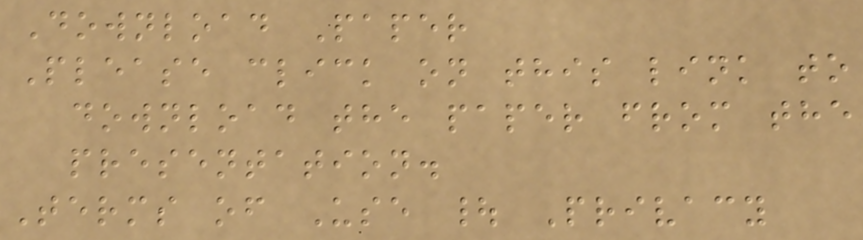Download Paper
Please click on this link to
download the paper from the
presentation.
Terms of Use | Privacy
